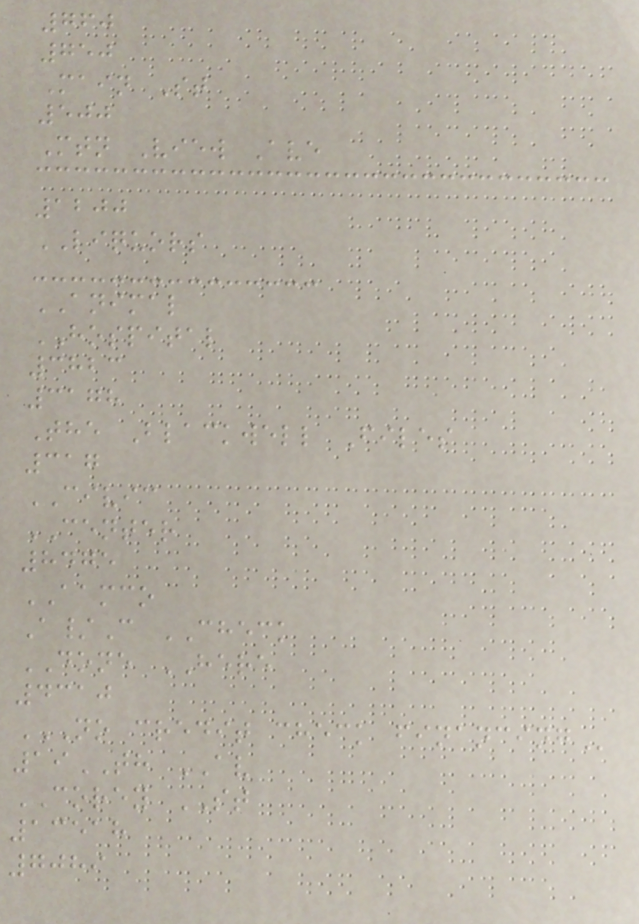760
750
Main St
500
Mtn View Ave
1200
LIQUORS
ANIMAL
HOSPITAL
3823
3178
The Blackwell Files
317
CIVIC
CENTER
8475
AAMCO
A/C CHECK
DONE HERE
4310
NO CREDIT CHECK FINANCING
19TH AV
COREY ST
13518
7089
